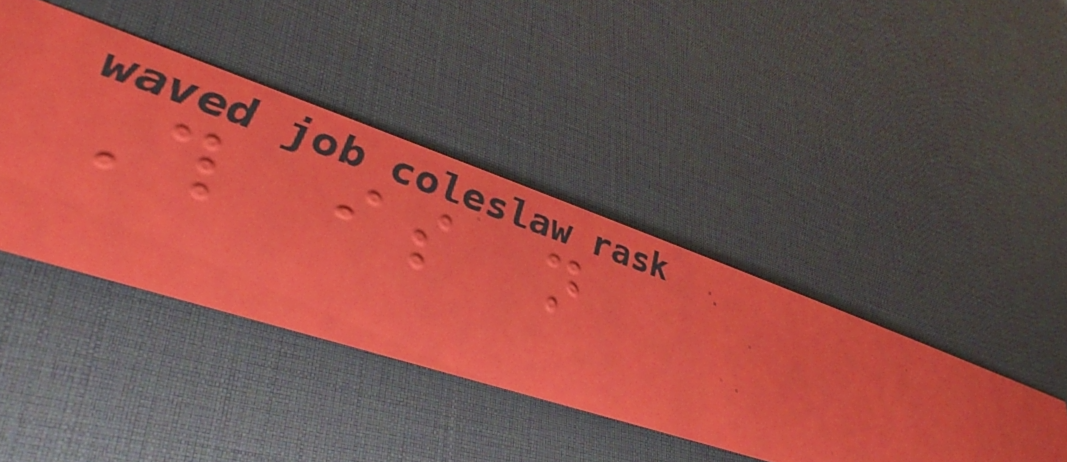This is not
